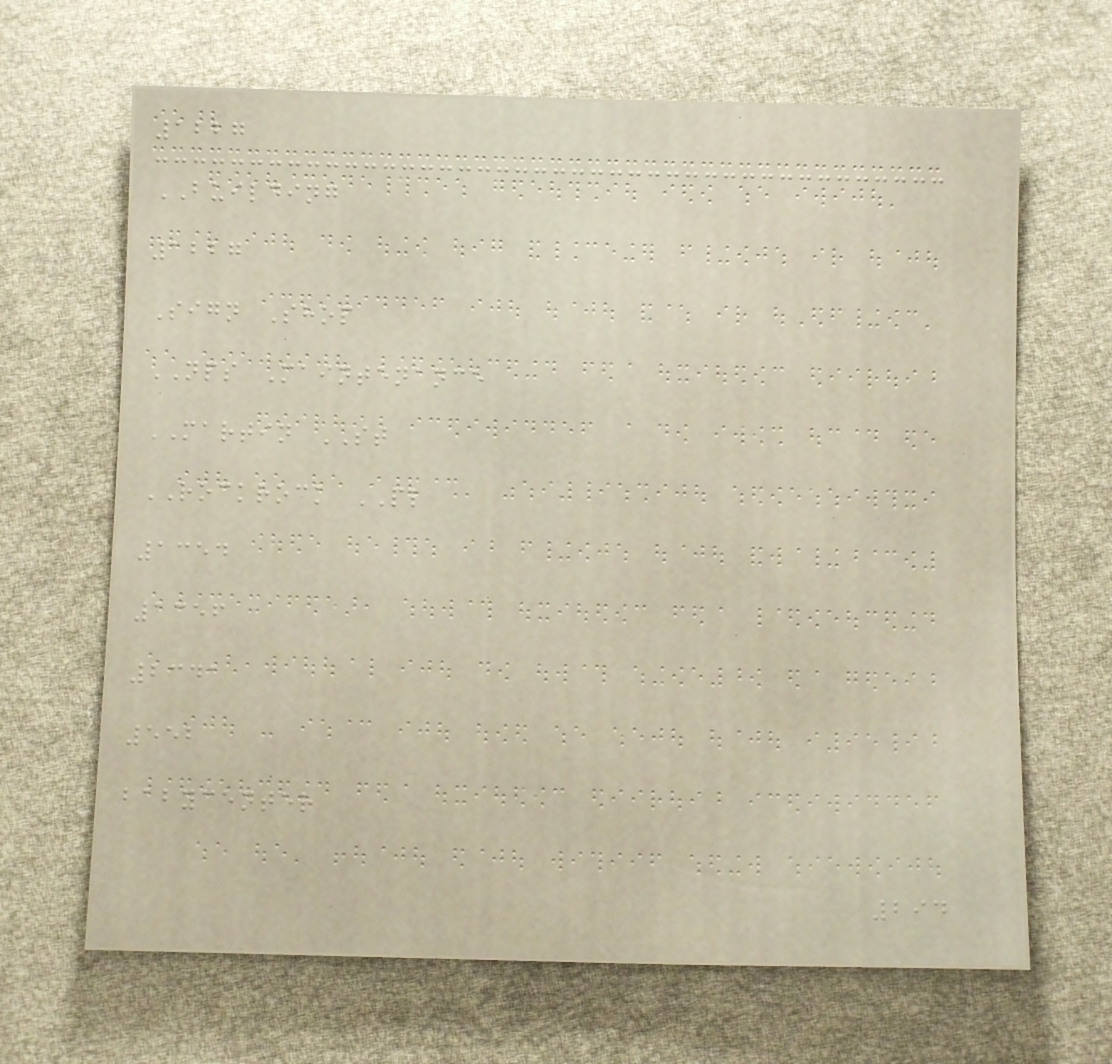1227
BUILDING
1227
Sign Shop
NPS Maintenance
MARTIN ST
ROCKROCK PL
1354
1356
2341
552
babycenter
294
